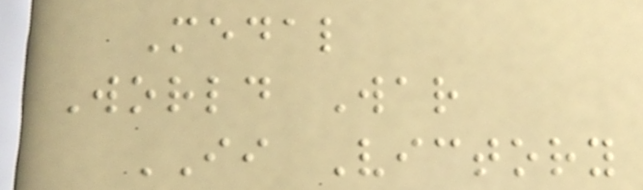Medal
World War
II Victory
